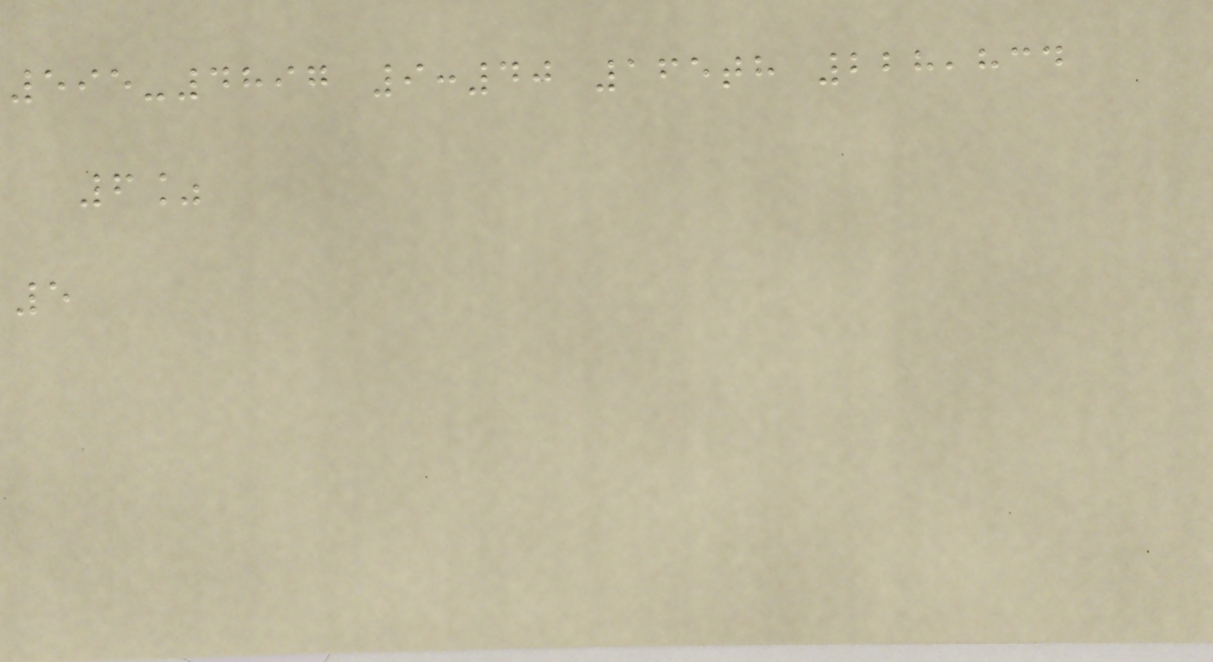595-4897 9:40 165th 228,834
6%
5
